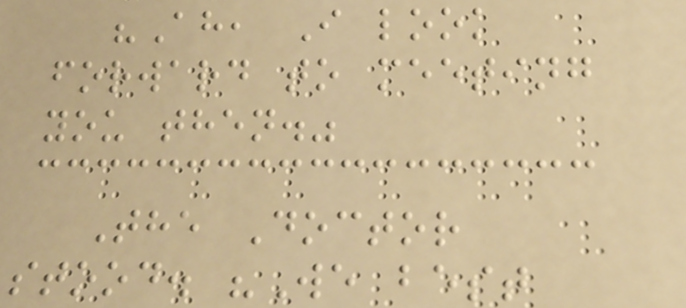"Ah, I look
forward to meeting
you then."
The Doctor
stood. "We best
